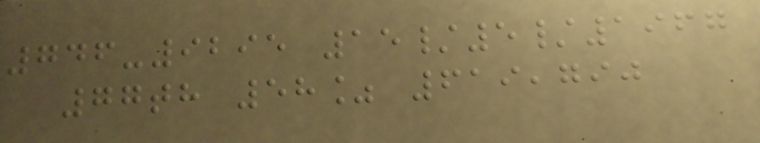746-9295 15/5/1967
77th 58% 619,790
